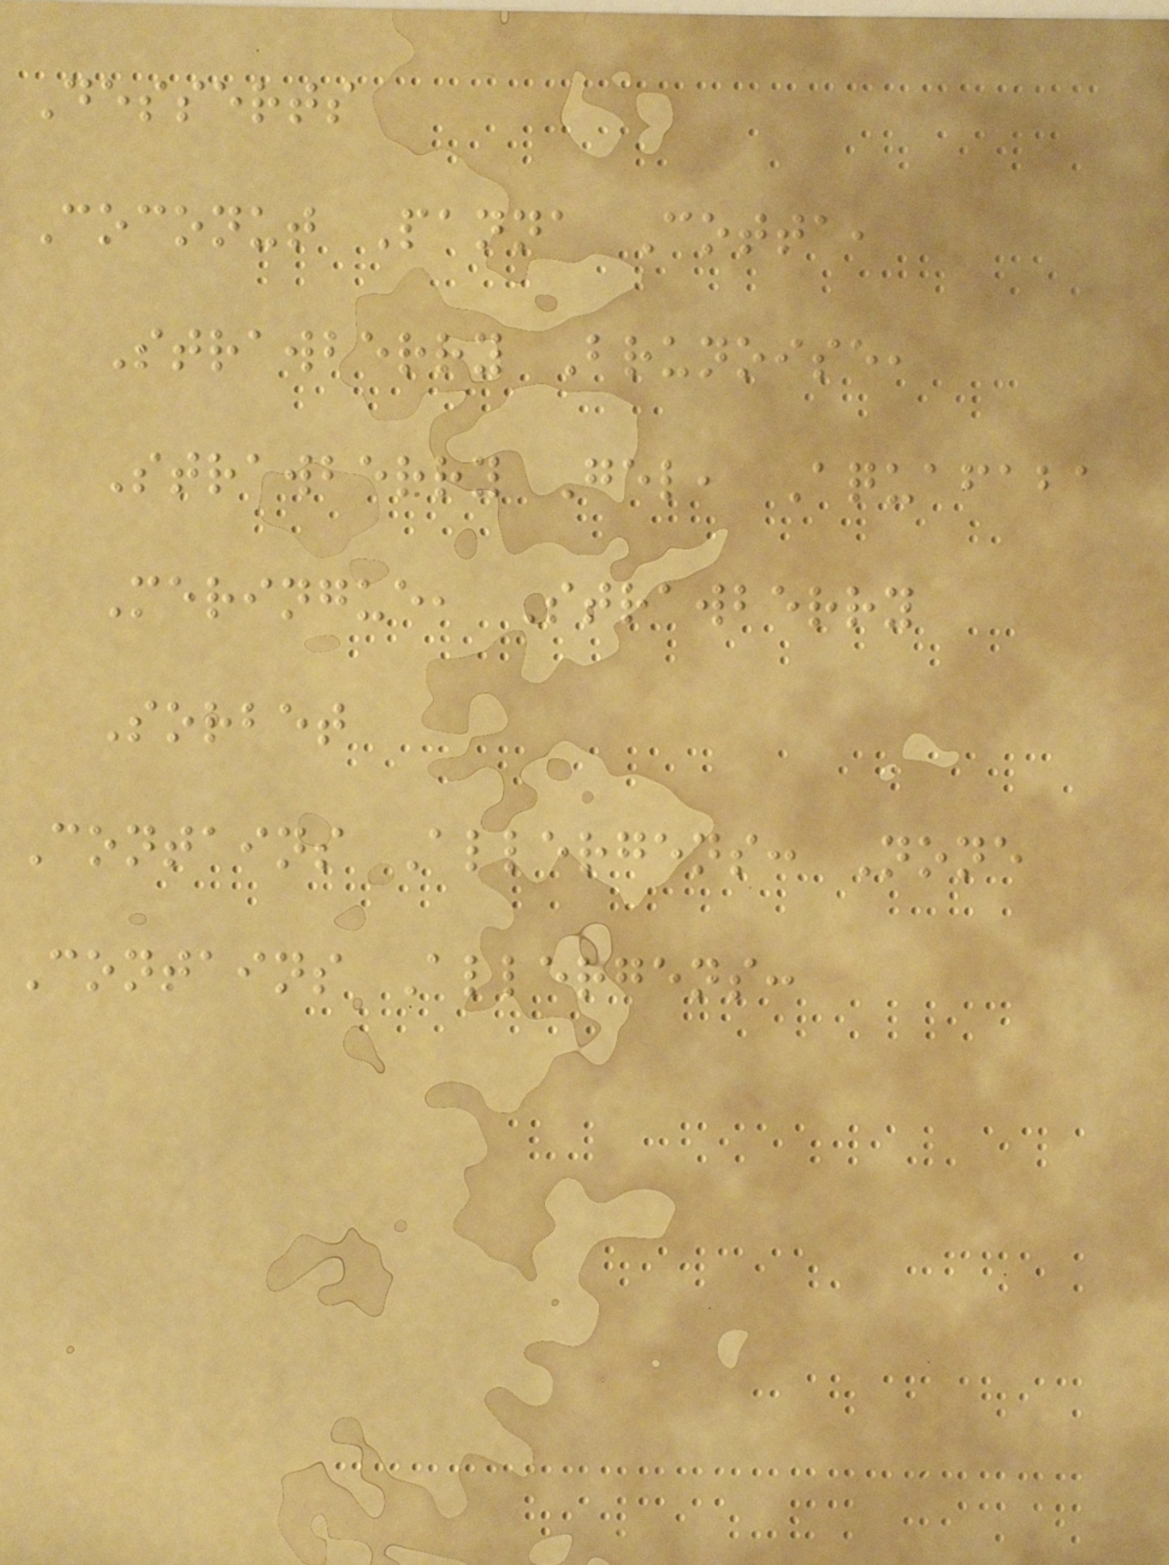Desserts
Coconut Panna Cotta,
Strawberry Brunoise,
Strawberry Gel, Aquafaba
Meringue, Strawberry
Sorbet
Contains Allergens: None
Contains Allergens:
